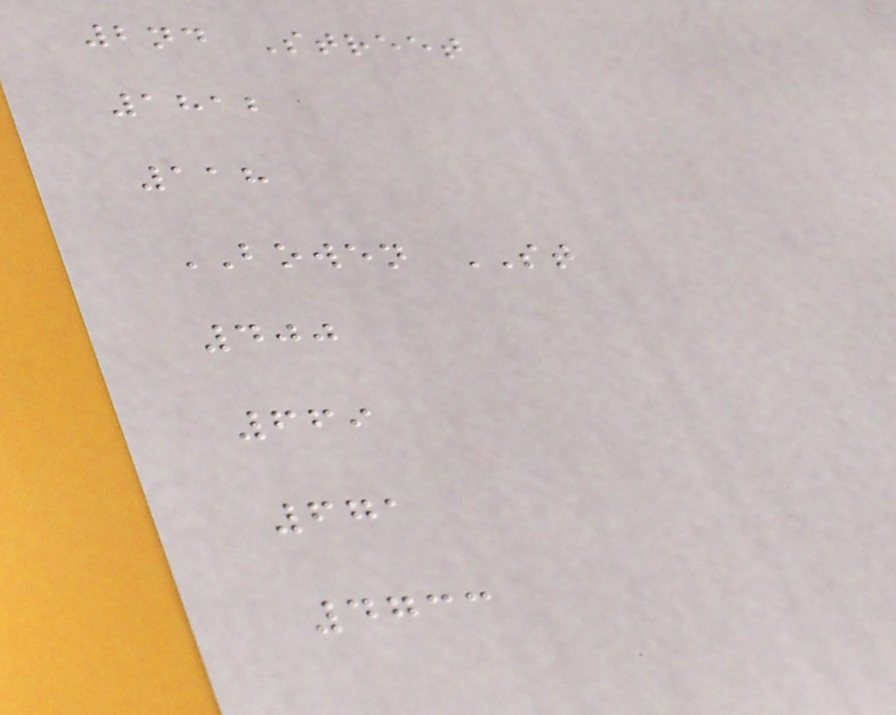2nd Street
1812
118
BOWEN ST
400
669
671
4733
